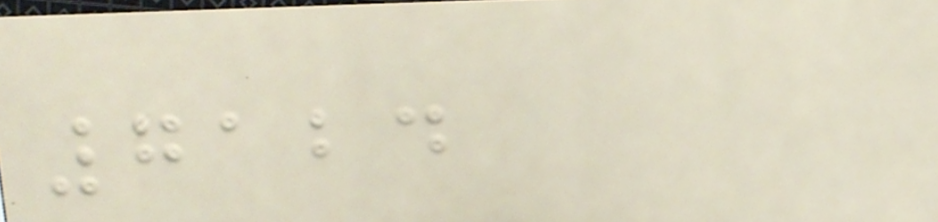7124
